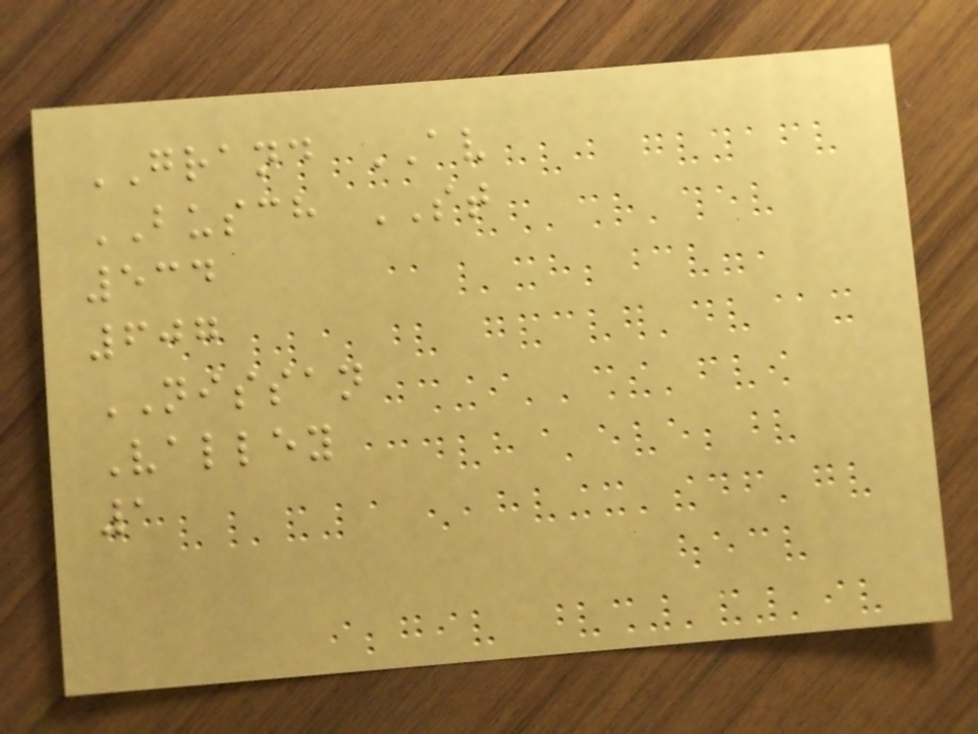GRAND AV
BUSCH ST
534
607
NISSAN
Valley
1
